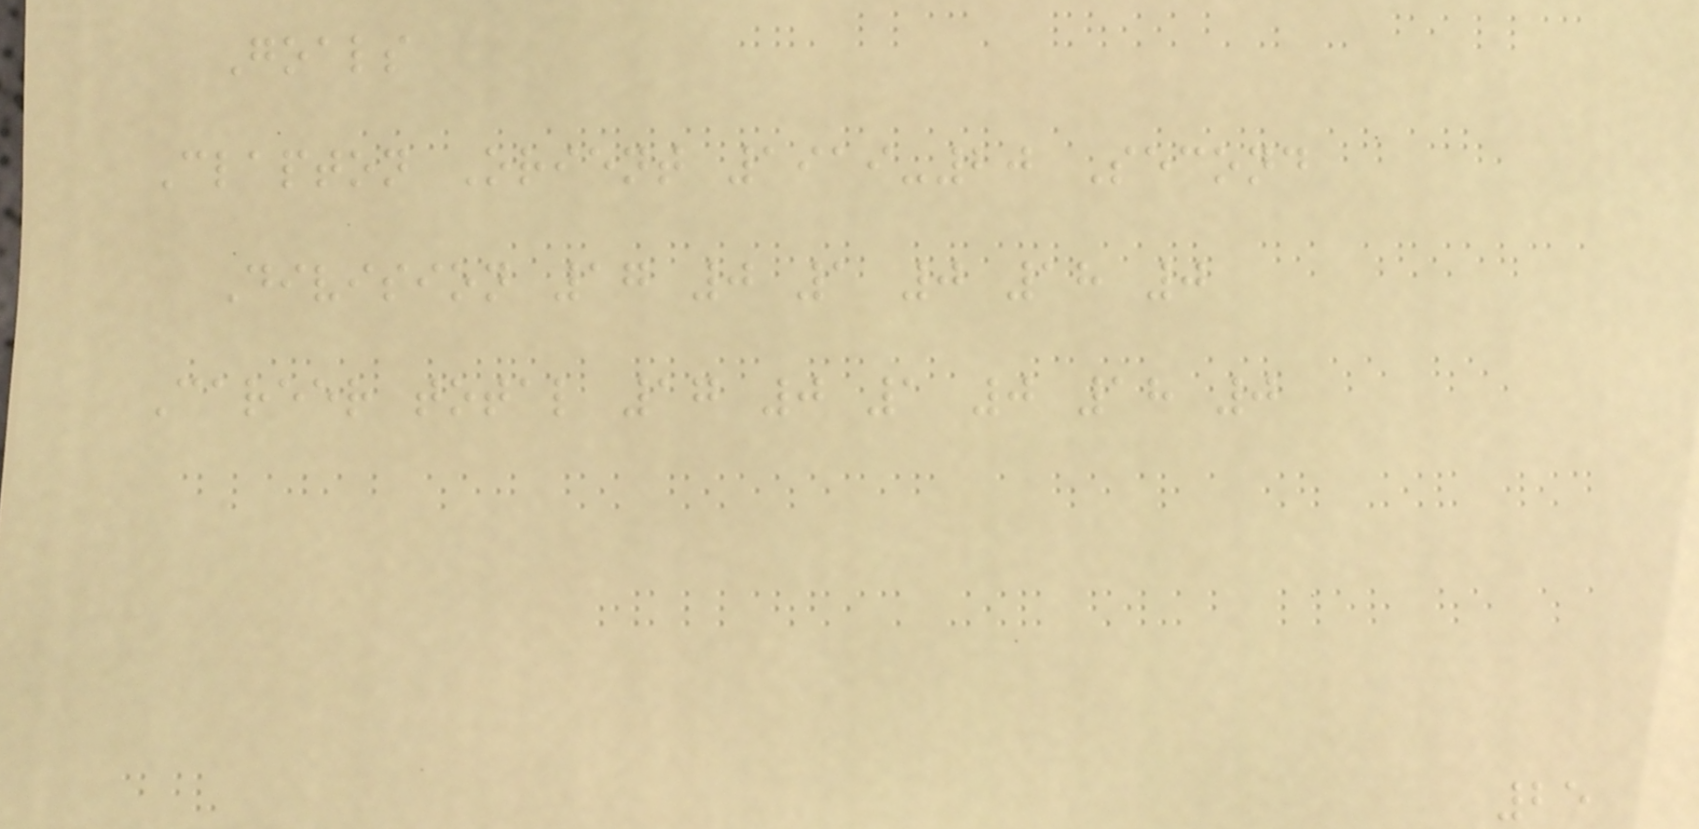Goals
Clapton Orient 1919-20 Second
Division 17 0 1 0 18 0
Career total 17 0 1 0 18 0
25
